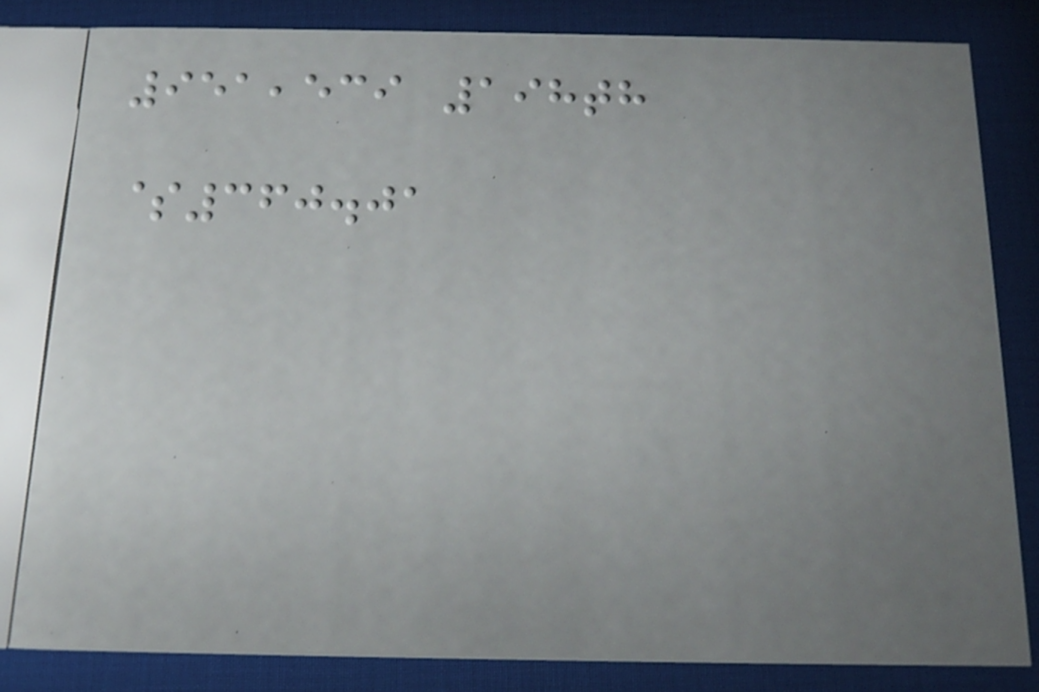951,539 198th
$360.01
